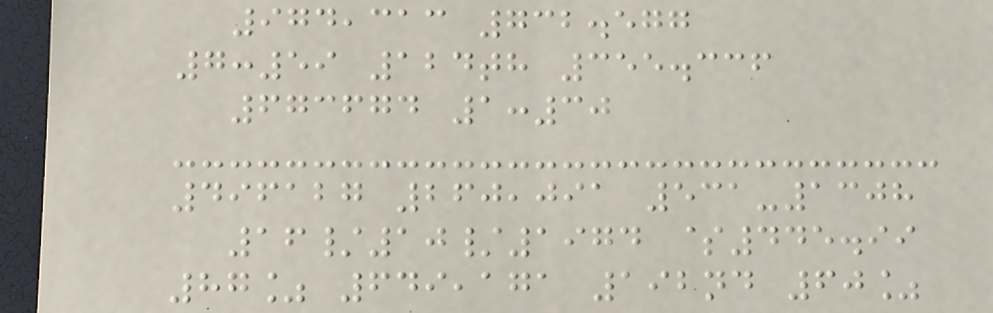974,313 732.577
7:59 124th 355.336
673674 1:30
496127 260,091 531-1308
16/10/1974 $445.99
87% 649,171 192nd 60%
